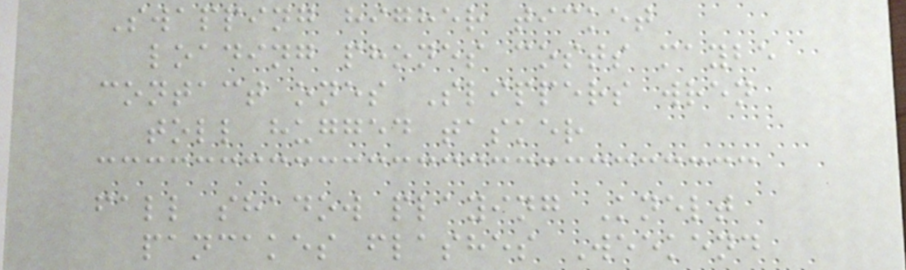Swapping higher ticket
loading phones costs maybe
contact ones Slippers wren
toll hugged tasker
fall shadow playing Knelt
pancakes flashes Weekend
